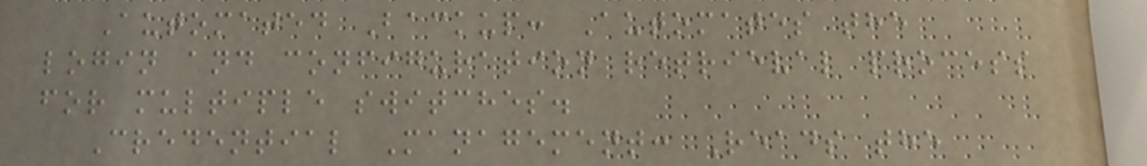Automated Backup: Automates the
login and configuration retrieval process
for multiple switches.
Credential Management: Reads the
